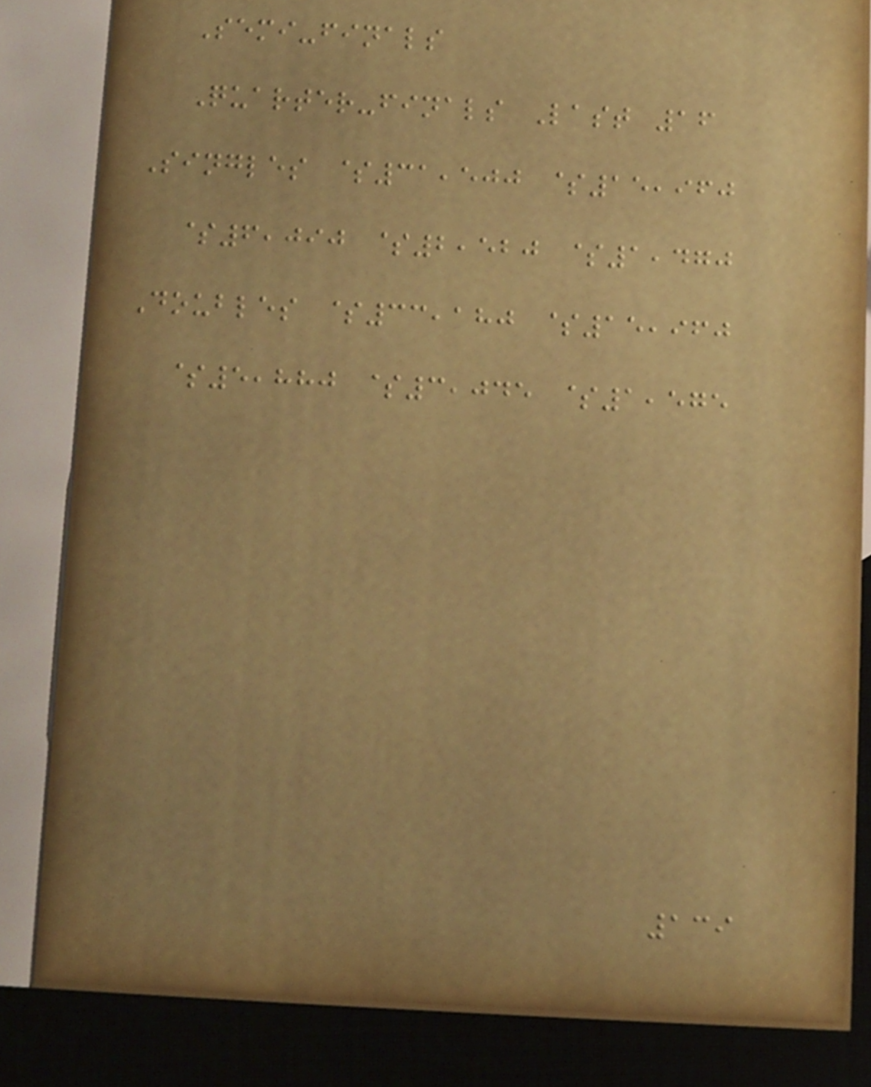Semi-finals
Quarter-finals Last 16
Singles $31,500 $15,960
$6,090 $2,520 $1,470
Doubles $33,180 $15,960
$5,880 $3,045 $1,575
139
